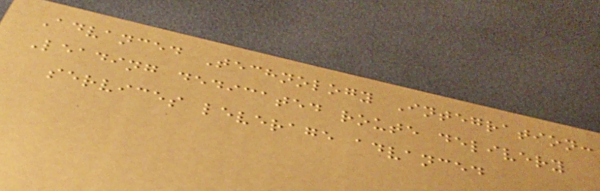Advanced Technology Integration:
Leading dedicated route delivery
services leverage advanced
